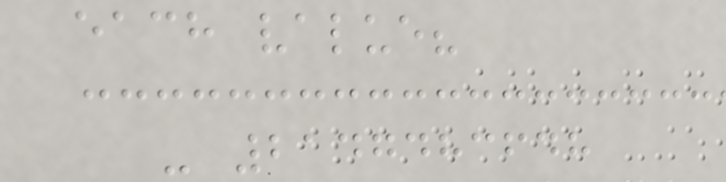each value?
- 2147483648
